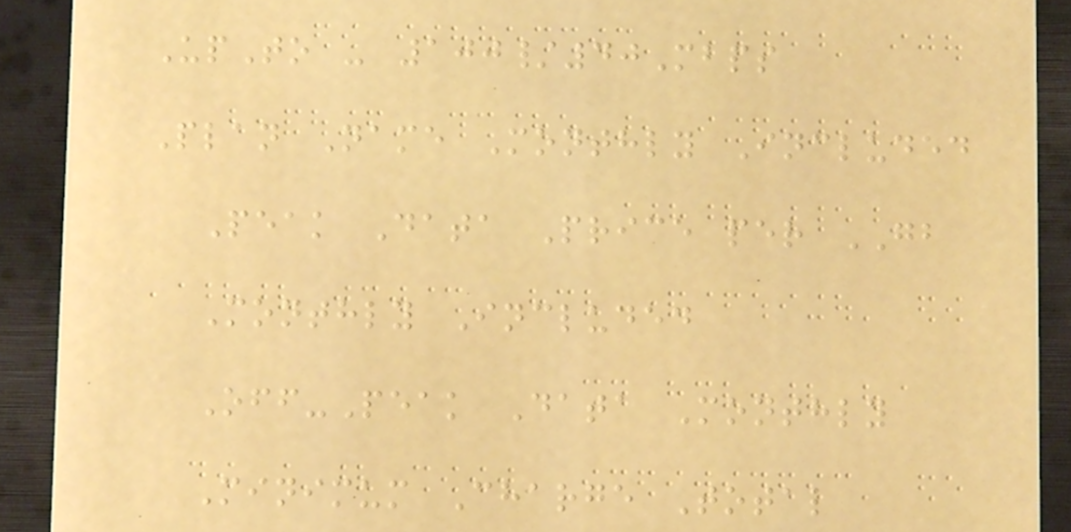UpTo - 100/40Mbps
Plan Name Monthly Included
Peak Data Price per GB
Monthly Included
Off-Peak Data Monthly
Minimum Charge Total
